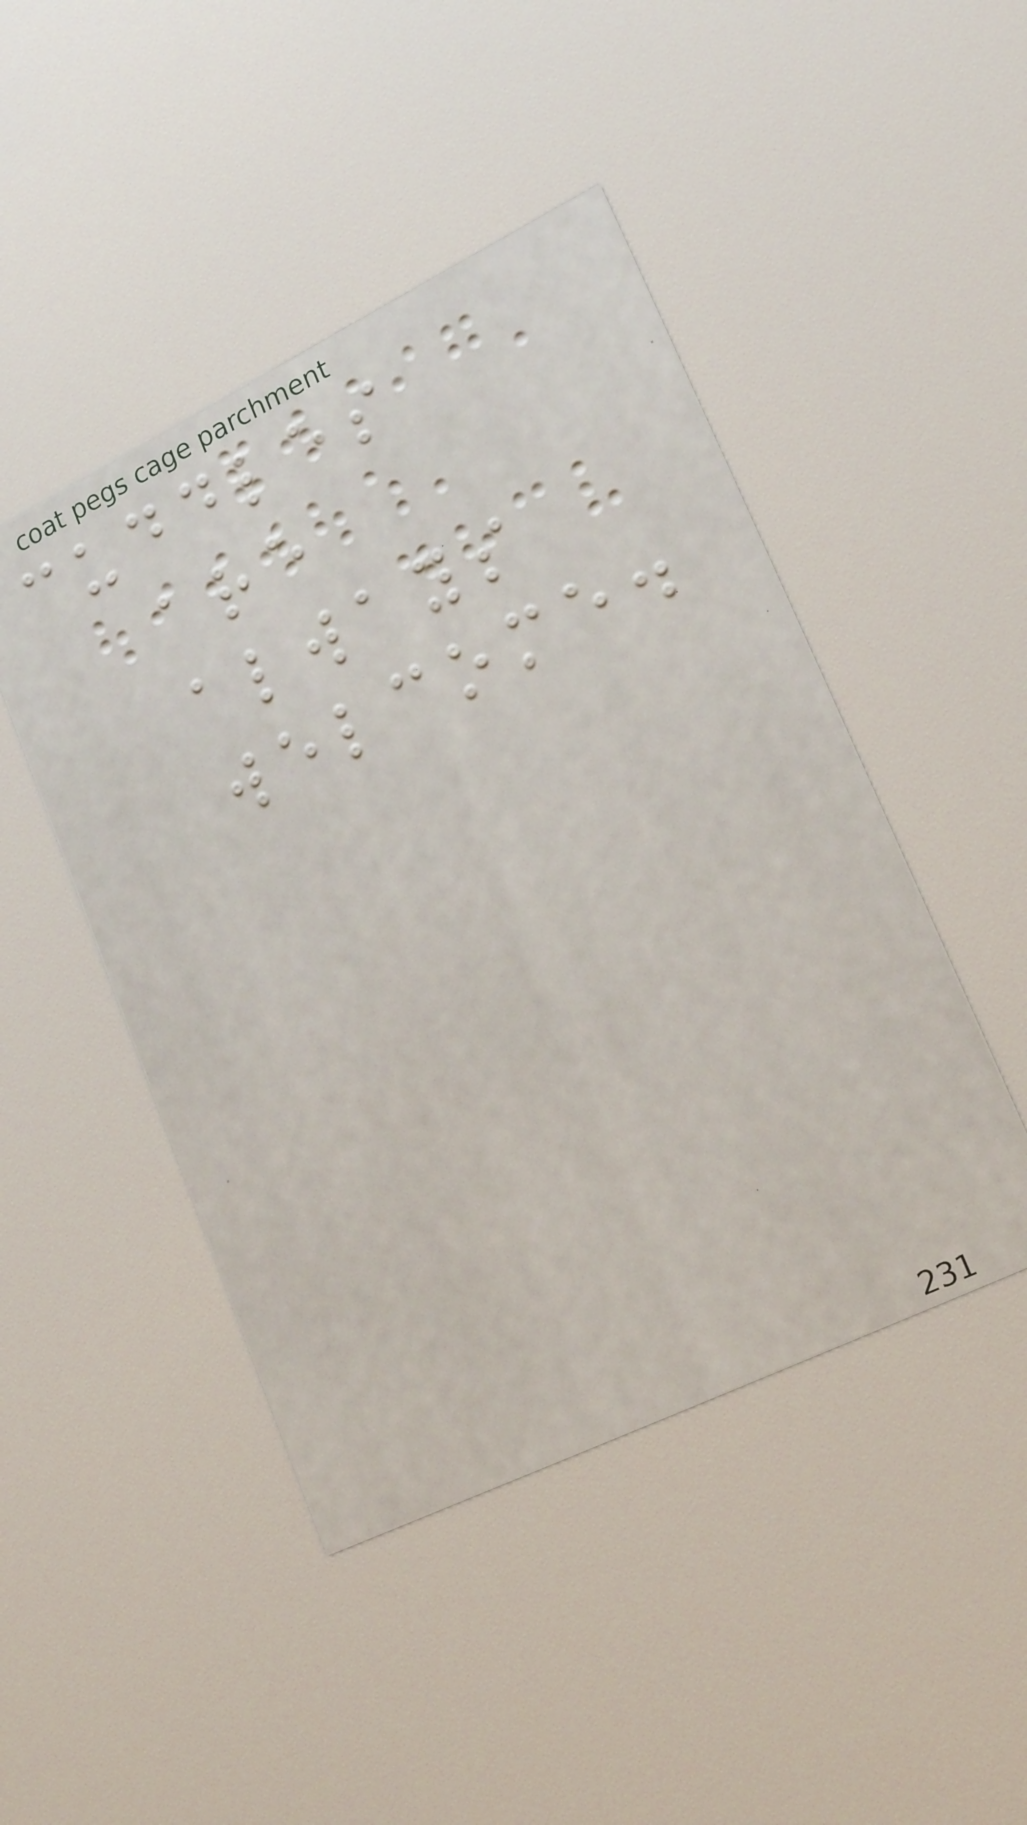cuddles
are
always
welcome.
